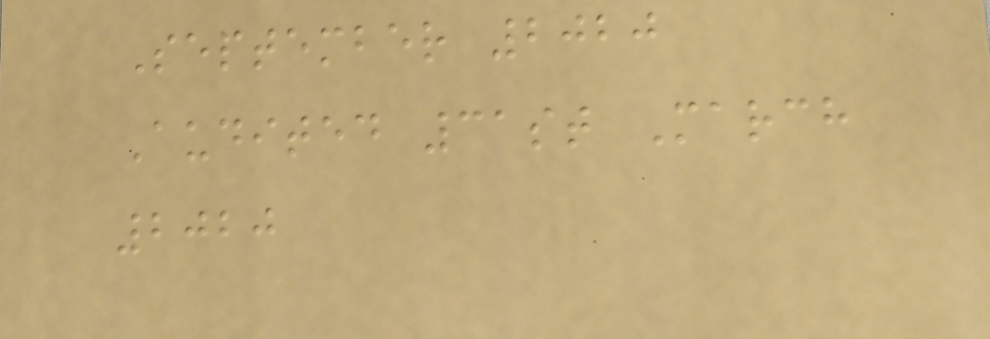September 2020
Audited 31st March
2020
